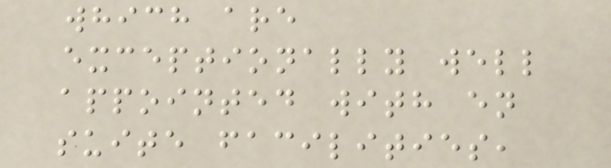which are
exceptionally well
appointed with en
suite facilities,
